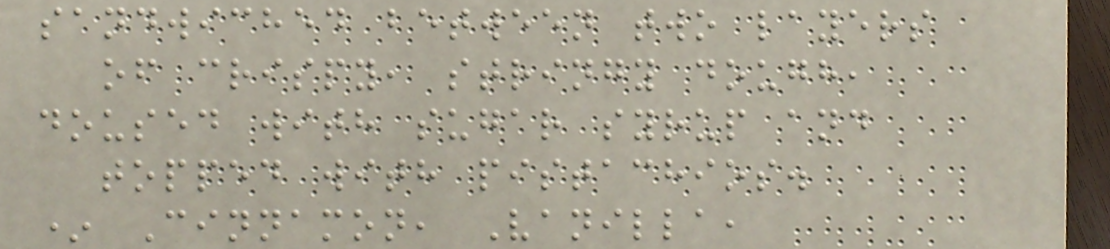sandwiched between two layers
of crispy, stringy dough,
doused with sugar syrup and
topped with pistachios.
* Cinnamon, Vanilla,
